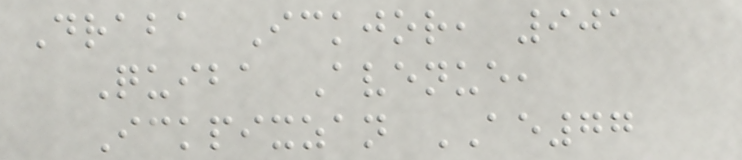Draba Ickjor, 901
Quiba Avenue,
Ickpixzan AE77
